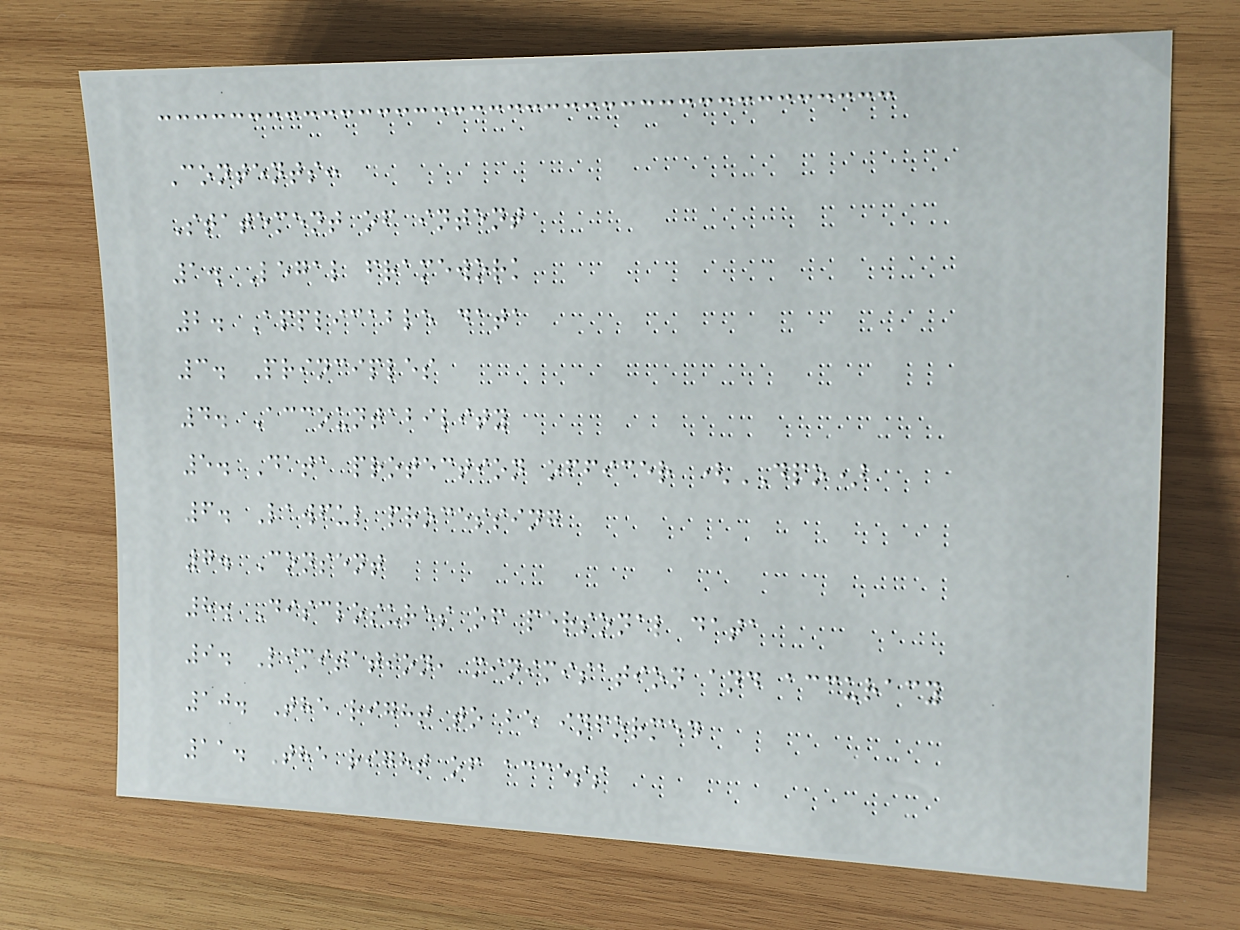Contents:
Statement of intent
1. Legal framework
2. Applicable data
3. Principles
4. Accountability
5. Data protection officer (DPO)
6. Lawful processing
7. Consent
8. Disclosures of personal data
9. Limitation, minimisation and accuracy
10. The right to be informed
11. The right of access
